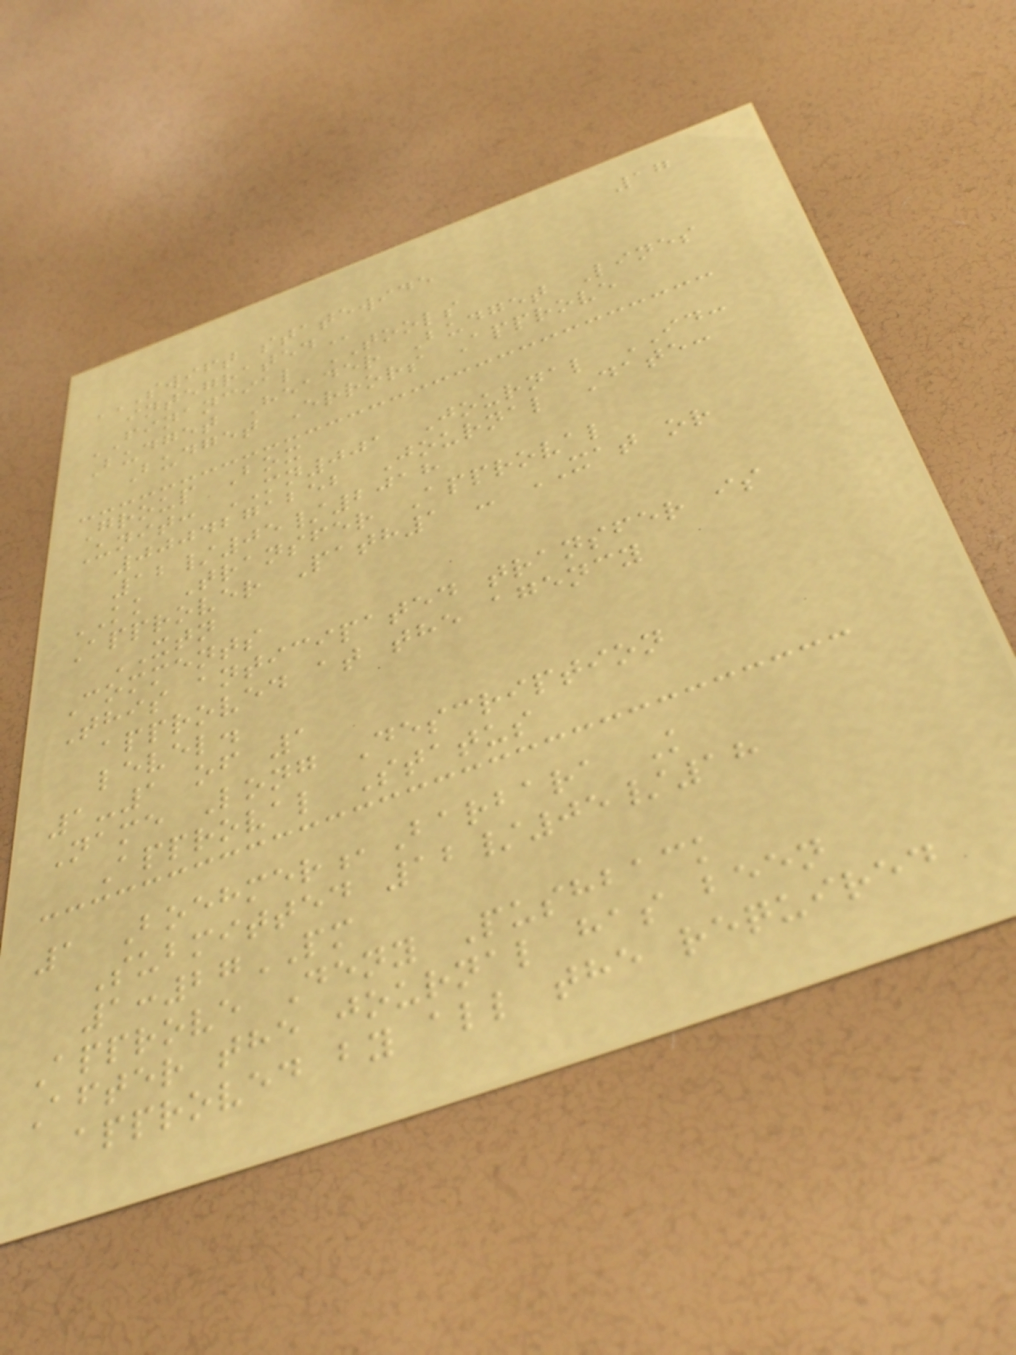17
SWIFT STATEWIDE
INTEGRATED
FINANCIAL TOOLS
Budget Header Budget Lines
Budget Errors Approve
Group Box
Unit: MN001 Journal ID:
0004271252 Journal Date:
12/05/2018
KK Transfer Approval
Approver Path1 - XAT or
XTN
Comments
This anticipated transfer is
approved at the agency
level.
1-1 of 1
Name Long Description
Approval Status
1 Boehmer,Barbara K
Submitted 12/05/18
1:27PM
Approve Deny Pushback
After the journal has been
approved by all the required
